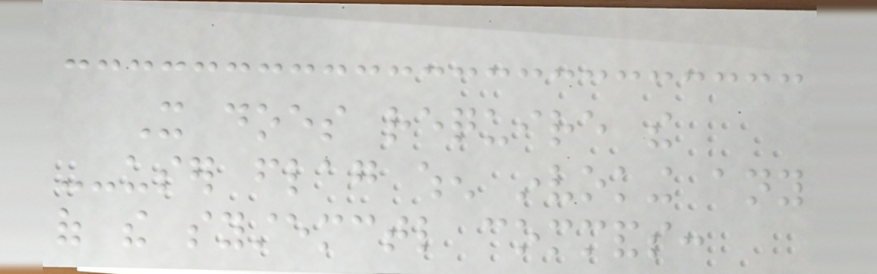It does require the
--user flag when invoking any
of the systemctl commands:
